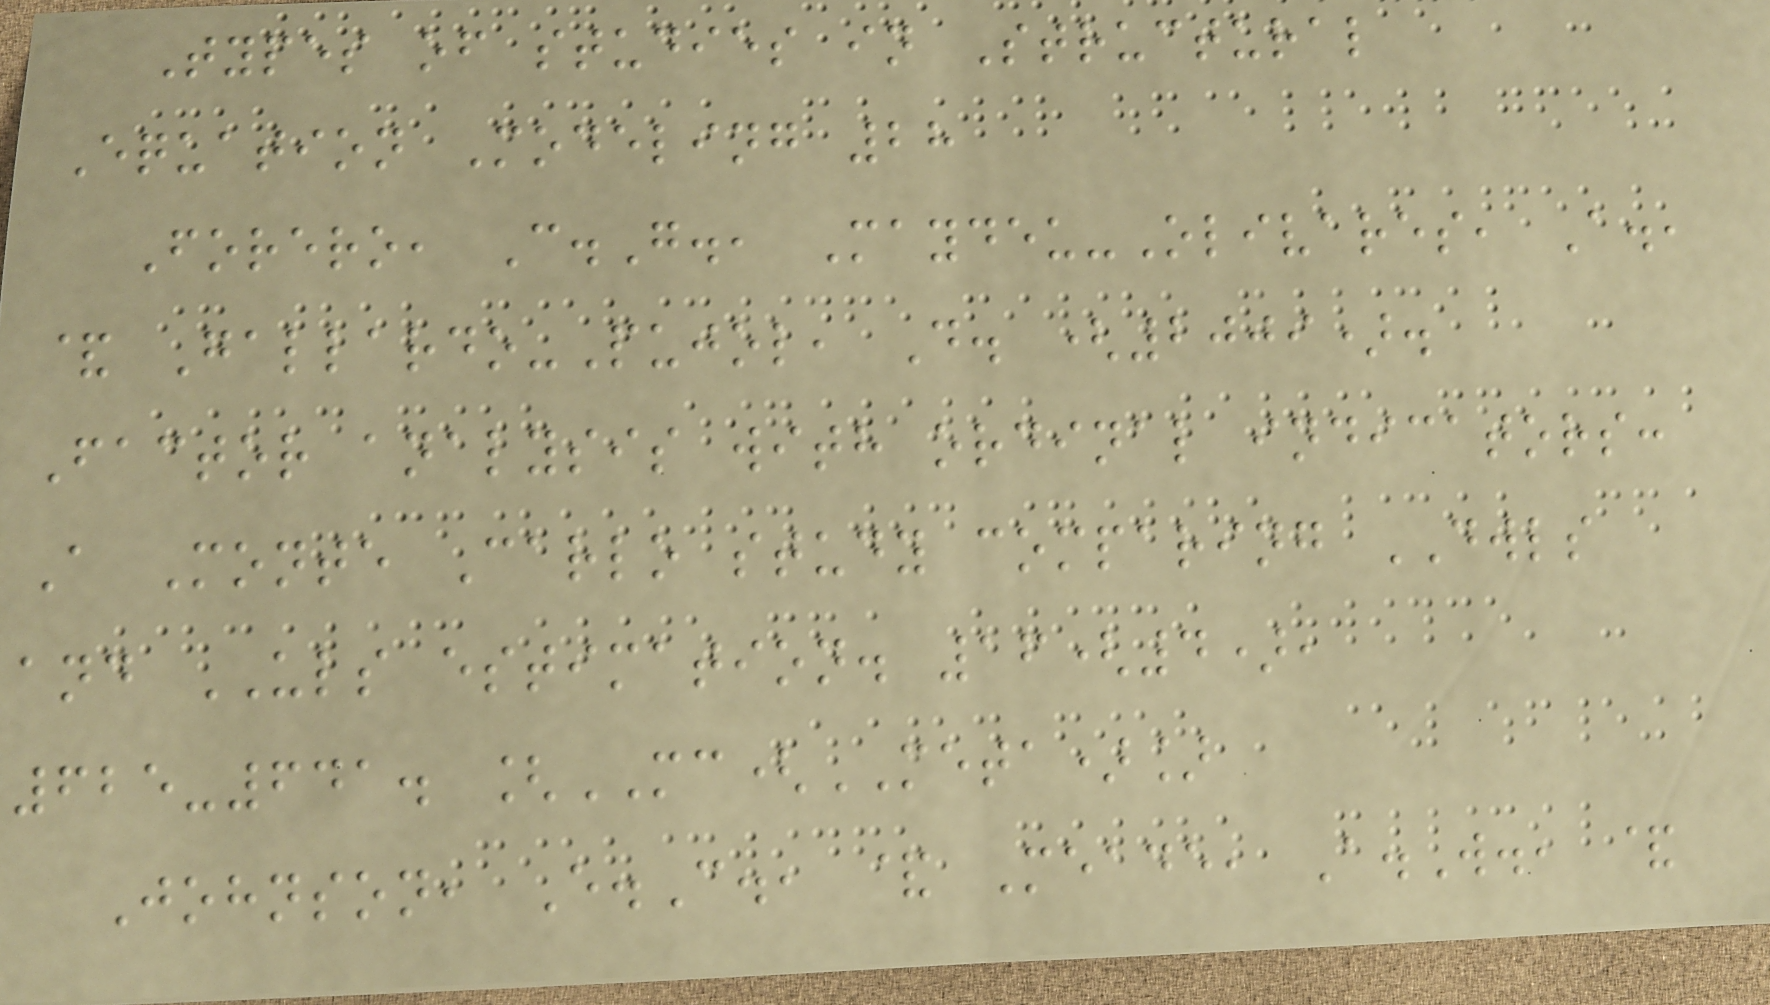Types of studies in Structural
Equation Modeling 28
Forero, C.G., Maydeu-Olivares, A.,
& Gallardo-Pujol, D. (2009).
Factor analysis with ordinal indicators:
A Monte Carlo study comparing DWLS
and ULS estimation. 16(4),
625-641. [MC(META)]
Johnson, E.C., & Meade, A.W., &
